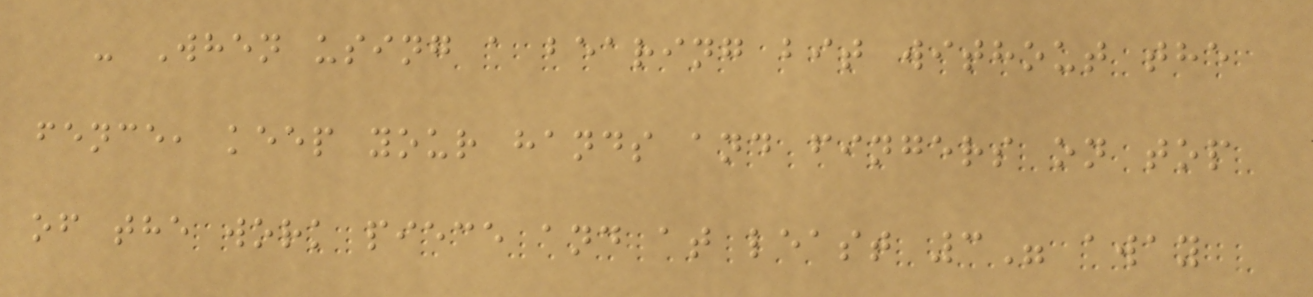- When using a bearing bit without the
fence, keep your hands and fingers on top
of the work piece and at least 3" away
